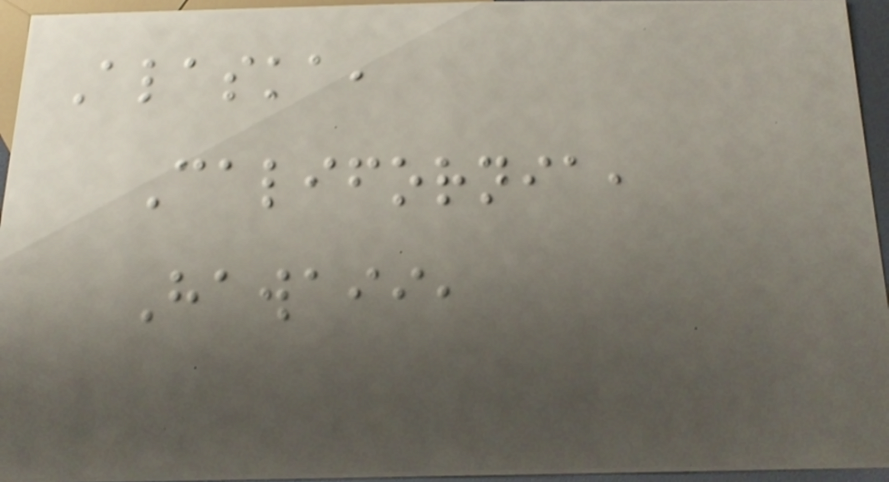Alaska,
California,
Hawaii,
